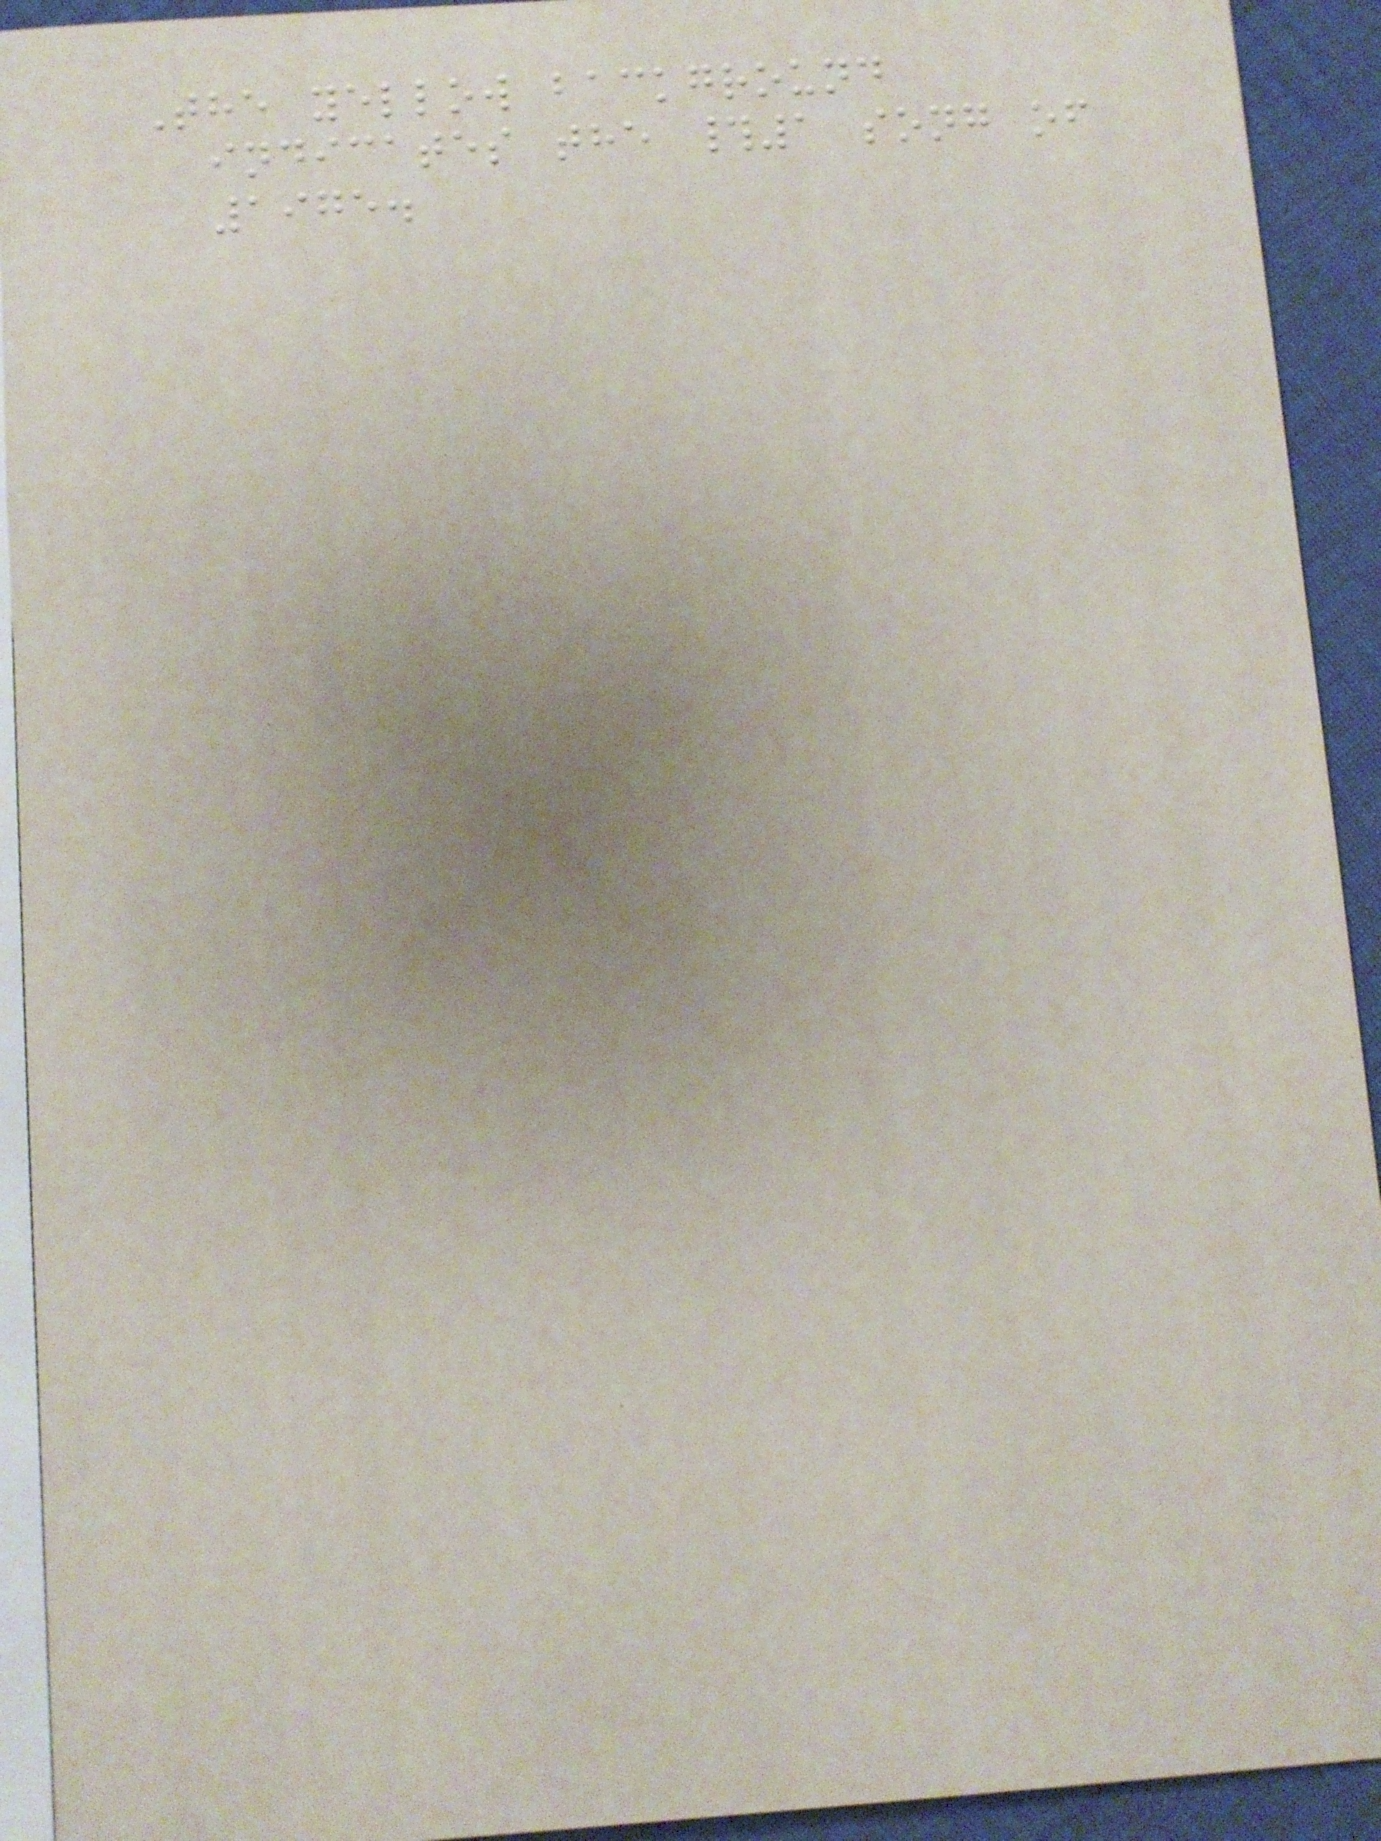The yellow background
indicates the #1 song of
1975.
